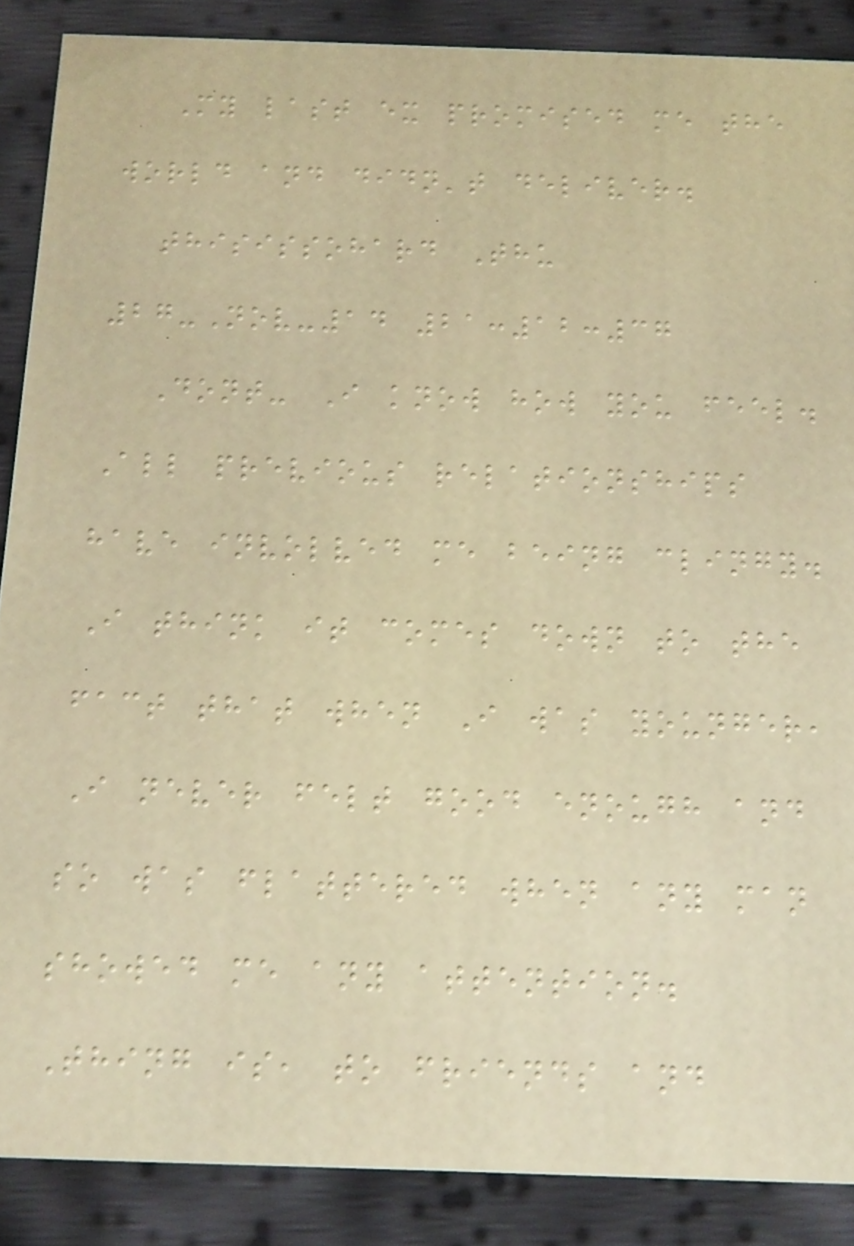My last ex promised me the
world and didn't deliver.
thisissohard Thu
27-Nov-14 21:12:37
Dont- I know how you feel.
All previous relationships
have involved me being clingy.
I think it comes down to the
fact that when I was younger,
I never felt good enough and
so was flattered when any man
showed me any attention.
Thing is, to friends and
